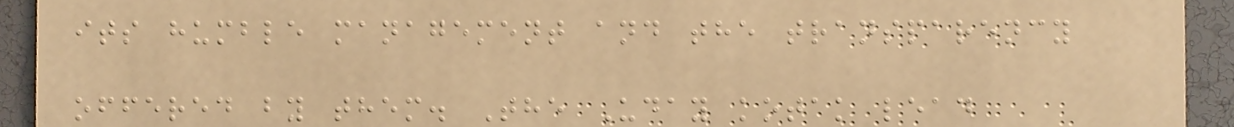its humble management and the transparency
offered by them. The Uday kotak lead
